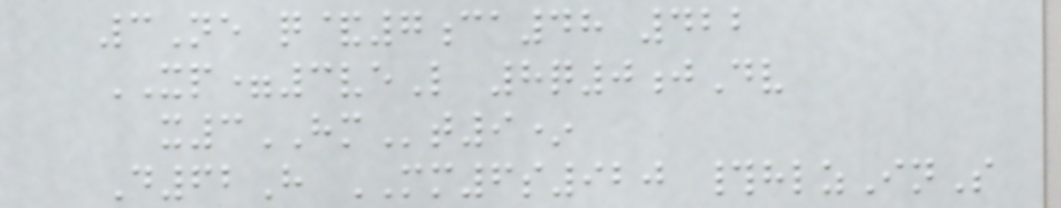3Ne q&7ca48 422
XP=3veL 8q0jDv
x3HMt9*
D62H MM6s920 #hlzInS
